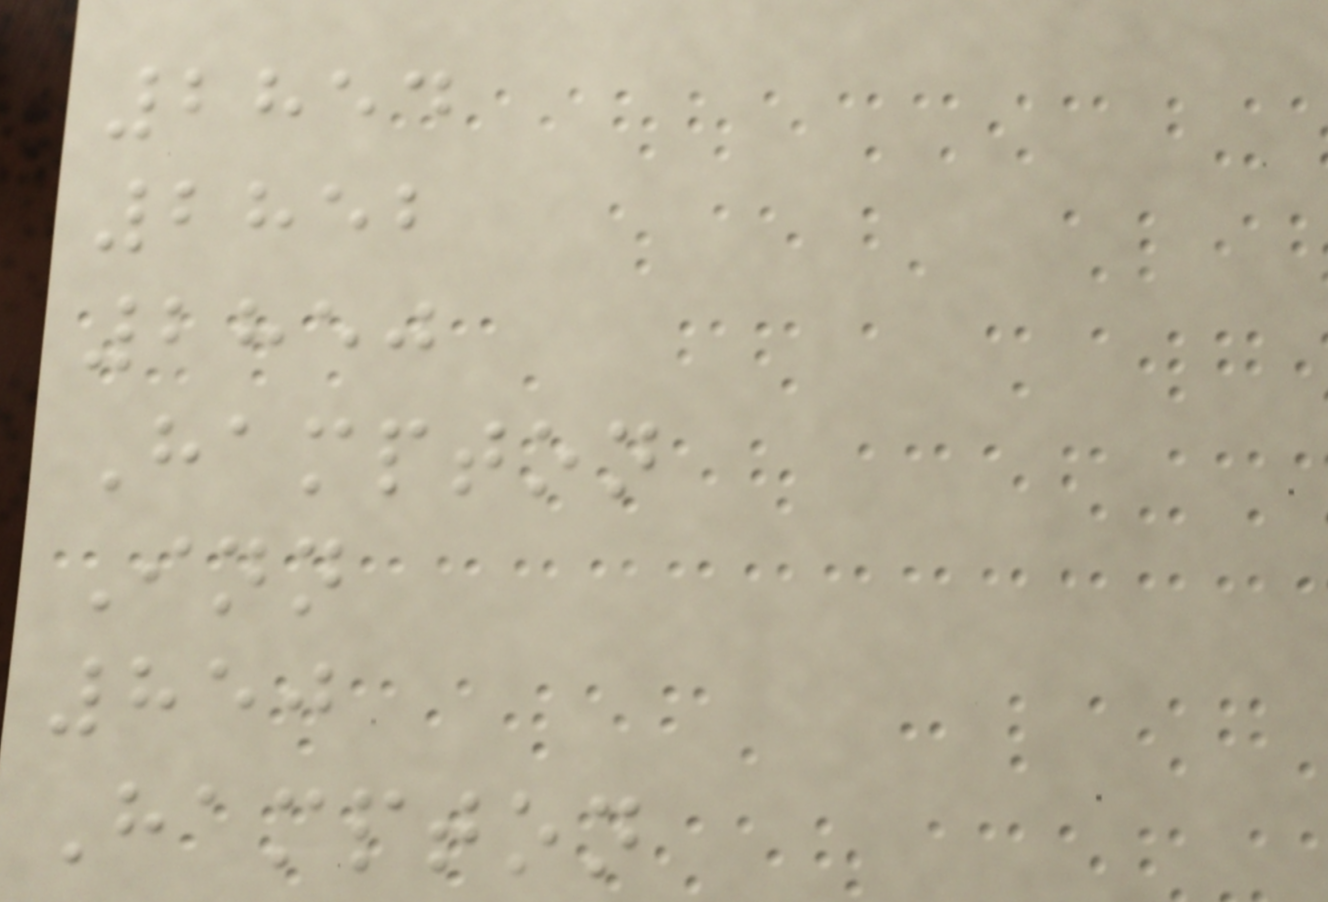2854
2852
2850
Hampton
Inn
850
Hampton
